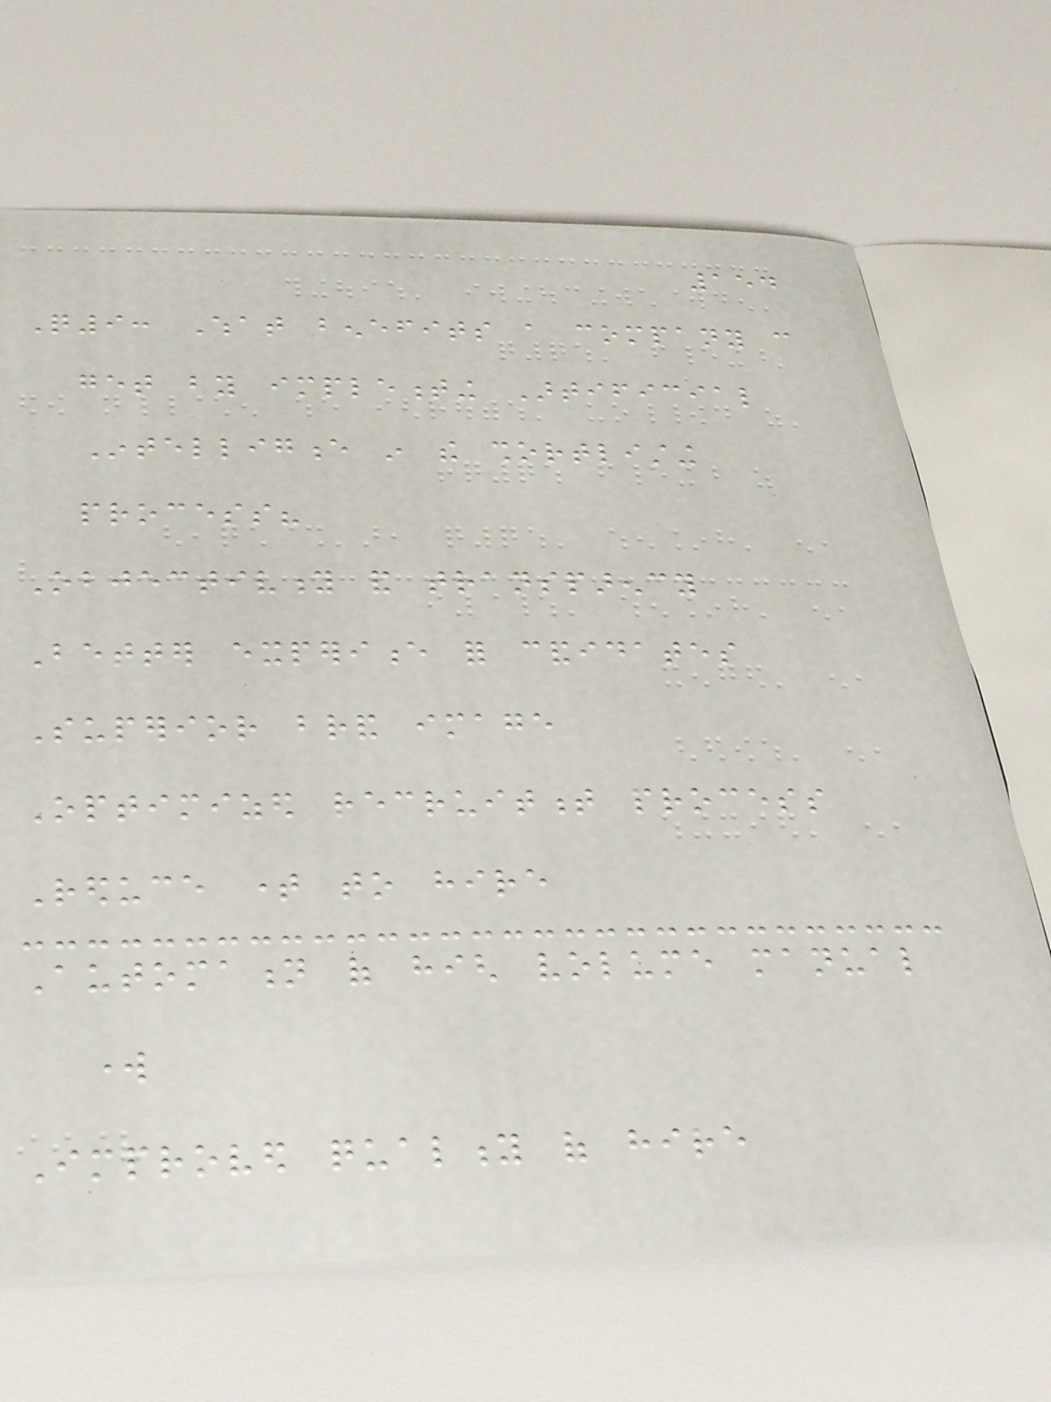154
Q9: What benefits a company can
get by implementing Artificial
Intelligence in the shortlisting
process?
Objectivity and transparency
Better experience for candidates
Superior brand image
Optimized recruitment process
Reduce time to hire
Automation of high volume manual
work
Improved quality of hire
